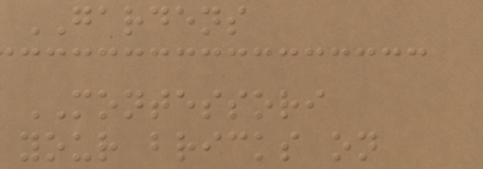GARDENS
MONTESSORI
your bricks on
